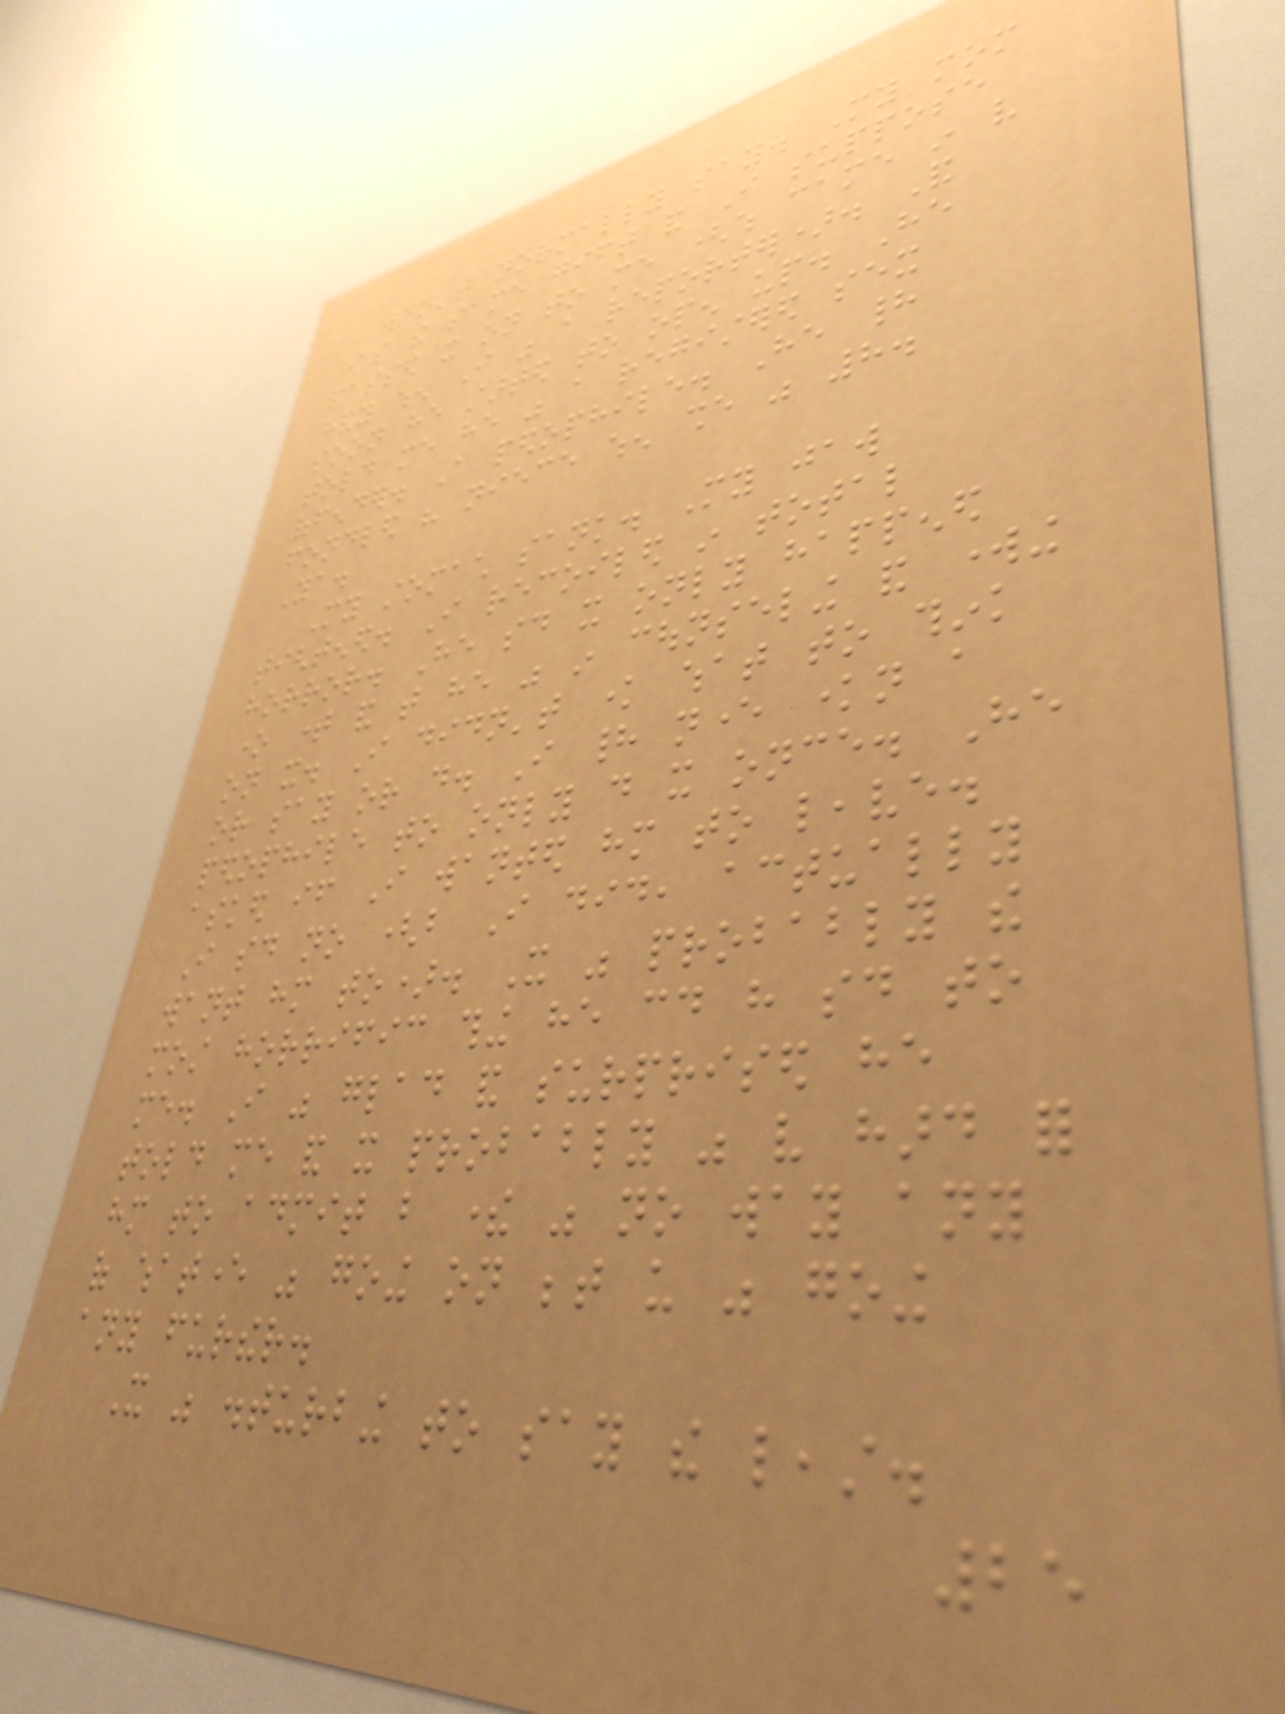wouldn't normally say. My mom
has the same gift and I suppose
passed it on to me (which came in very
handy when I was a reporter). And
soon he started to open up. He
told me he was a registered sex
offender. A pedophile. He had
fondled his niece when she was 8.
Ya.
My stomach sank. My jaw
tightened. I recoiled in total
horror. He said it only happened
one time and that he was in counseling and working
on it. I didn't know what to think
or say or do. I had never known a
pedophile to only do it once. He
asked if I wanted him to leave.
I said no (but I did, actually
want him to). It was probably the
most horrific thing he could have said to
me. I was glad and surprised he
told me and it probably was very hard for
him to admit but there was no way any
of whatever was going on between us was going
any further.
It was disturbing to say the least.
25
